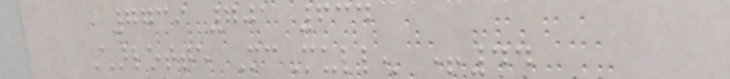7739 701 634
Charlotte McMullen +44
